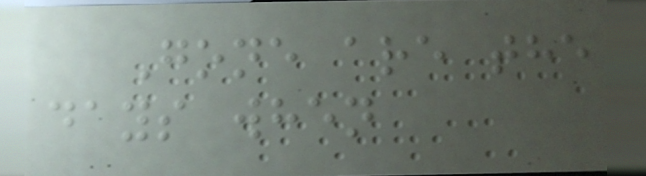Gone are the
days when
